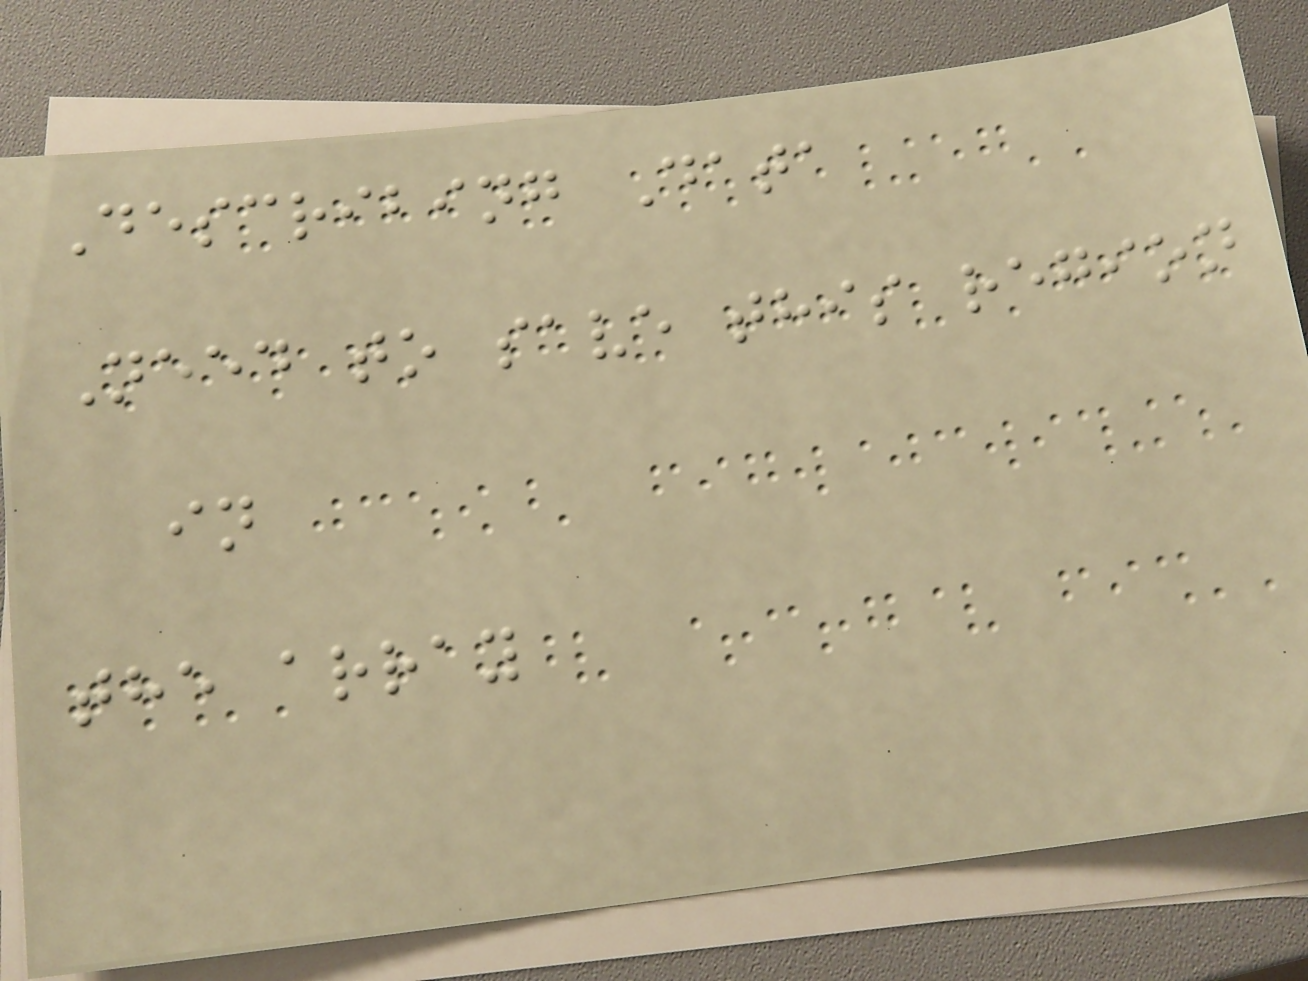Describing Data
Need to save this region
in
the array
